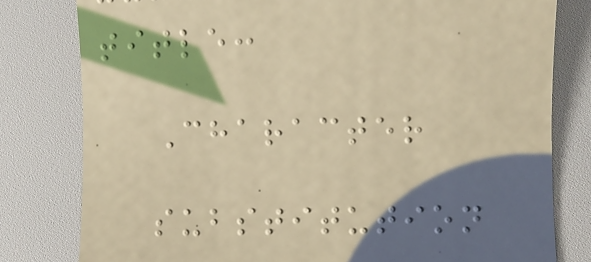title:
Character
substitution
